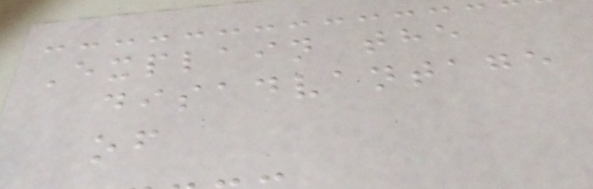Explain the
disadvantage
of
